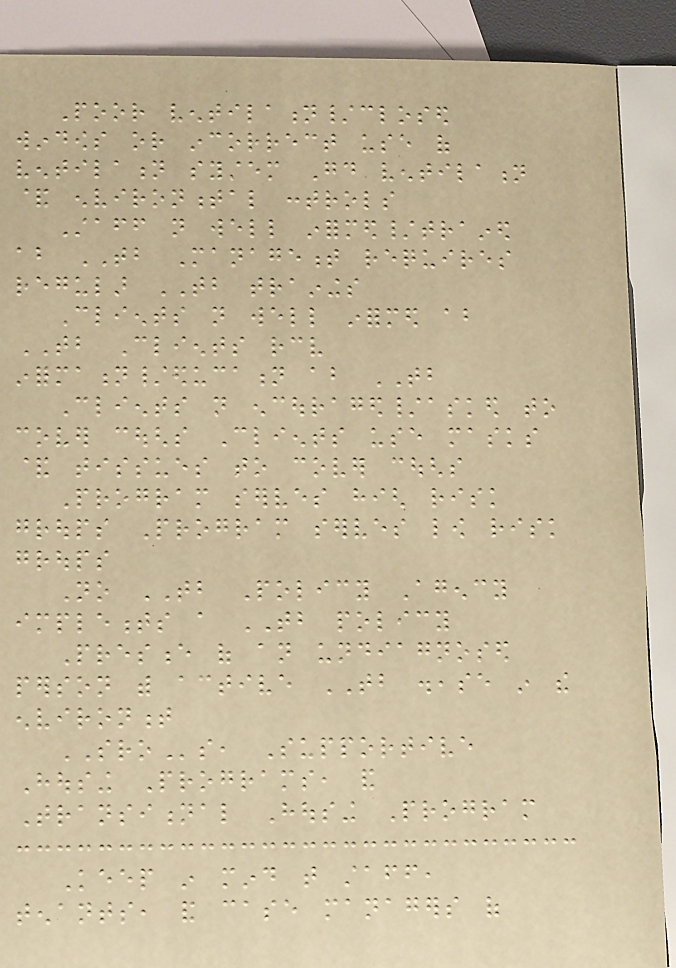Poor ventilation/closed
windows or incorrect use of
ventilation system Good ventilation
& environmental controls
Staff not well informed/trained
about TB Management requires
regular TB trainings
Clients not well informed about
TB Clients receive
information/education about TB
Clients not encouraged/asked to
cover coughs Clients use masks
& tissues to cover coughs
Program serves high risk
groups Program serves low risk
groups
No TB Policy Agency
implements a TB policy
Presence of an undiagnosed
person with active TB disease in the
environment
SROs, Supportive
Housing Programs, and
Transitional Housing Program
Keep in mind that staff,
tenants, and case managers of
